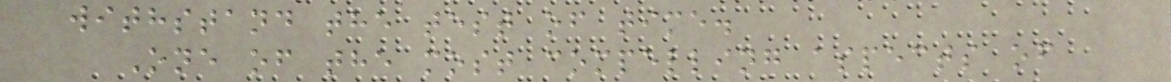withstand the test of time.
One of the most compelling aspects of
